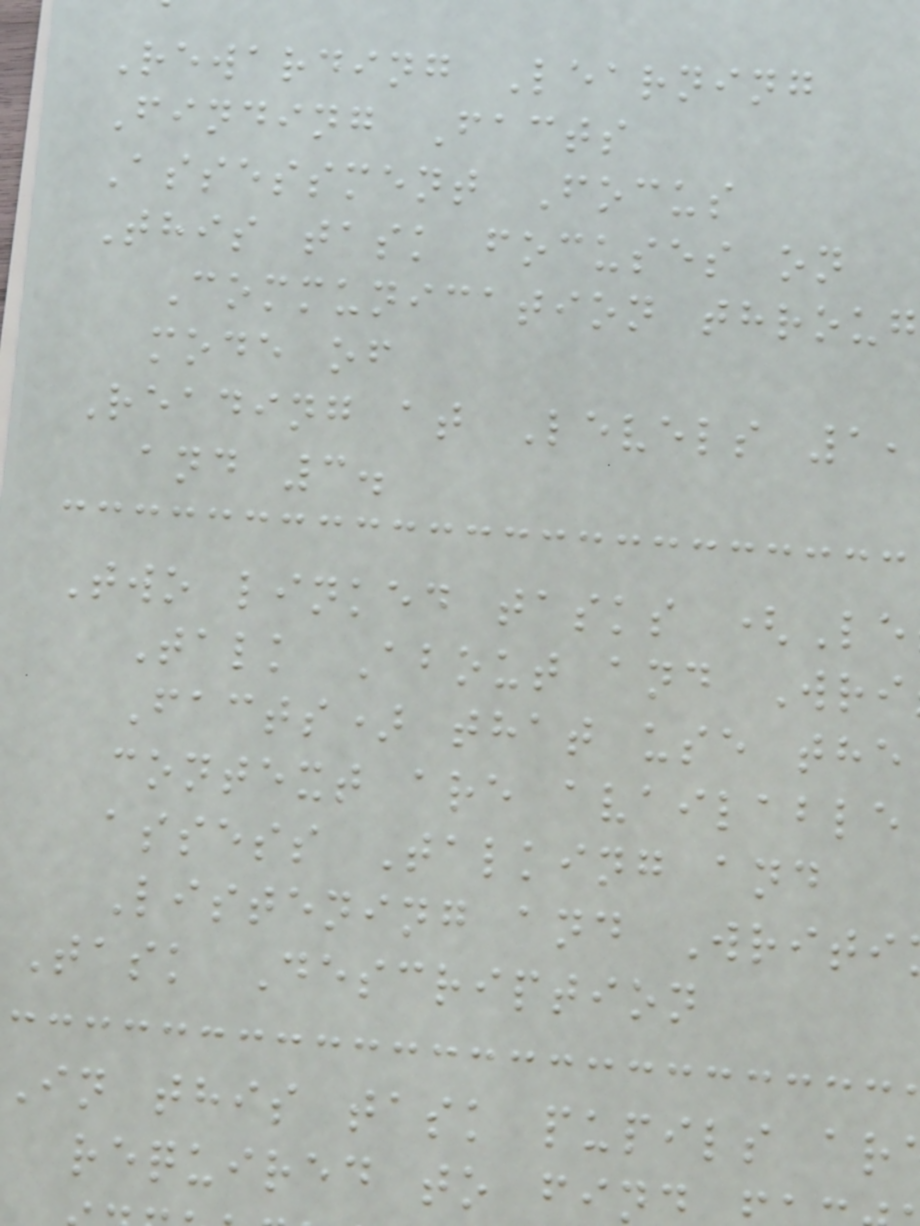Rewarding Learning
Finding Facts
Assessment Focus
This task focuses on
Communication throug
mode of
Reading at Levels 1,
and 3.
Two linked tasks (Le
Talk About and Wri
Facts) that use the
context are available
assess Talking and
Listening and Writi
Task Description
In this task pupils ar
required to fin
